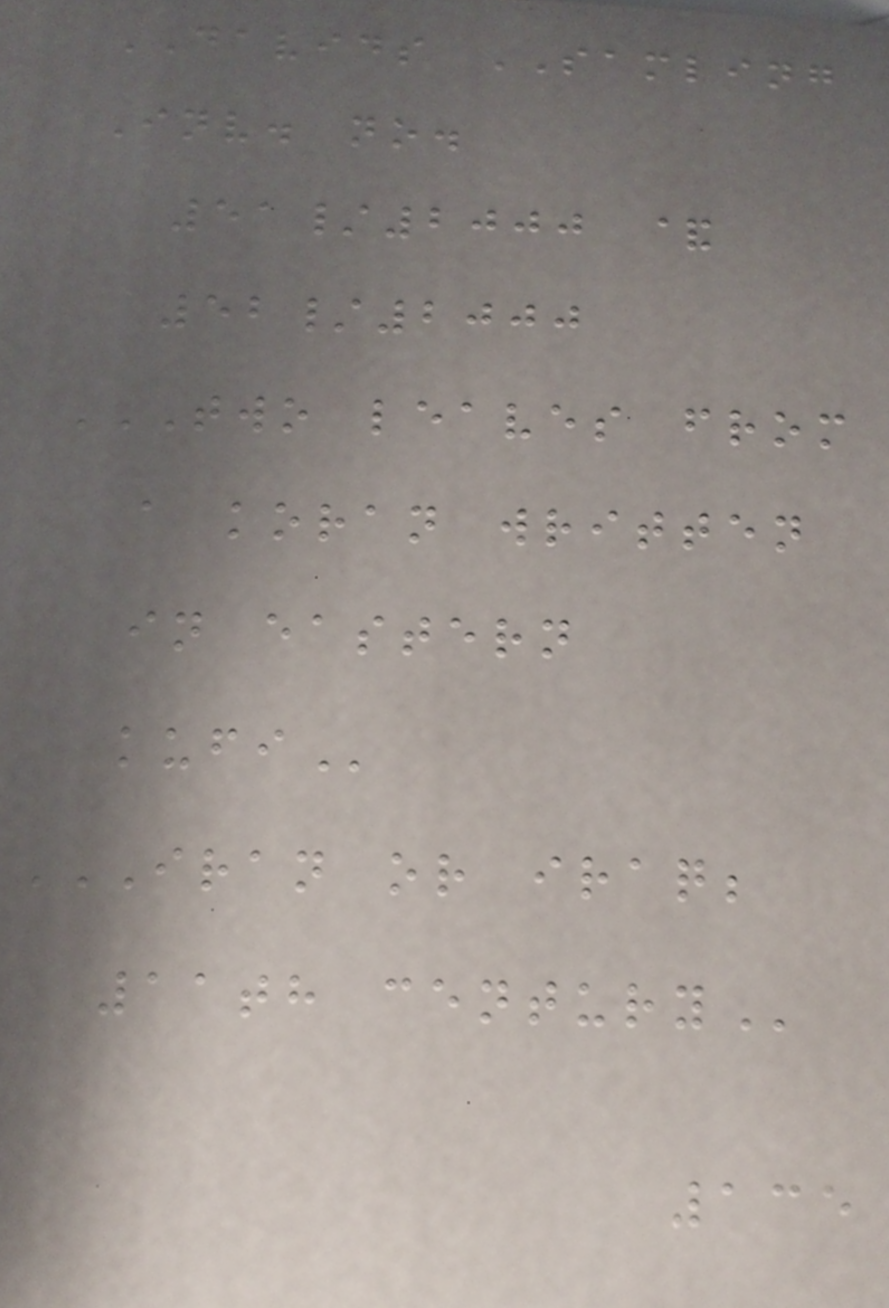DAVIDS SAMLING
Inv. no.
51/2000 &
52/2000
TWO LEAVES FROM
A KORAN WRITTEN
IN EASTERN
KUFI
IRAN OR IRAQ;
11TH CENTURY
135
